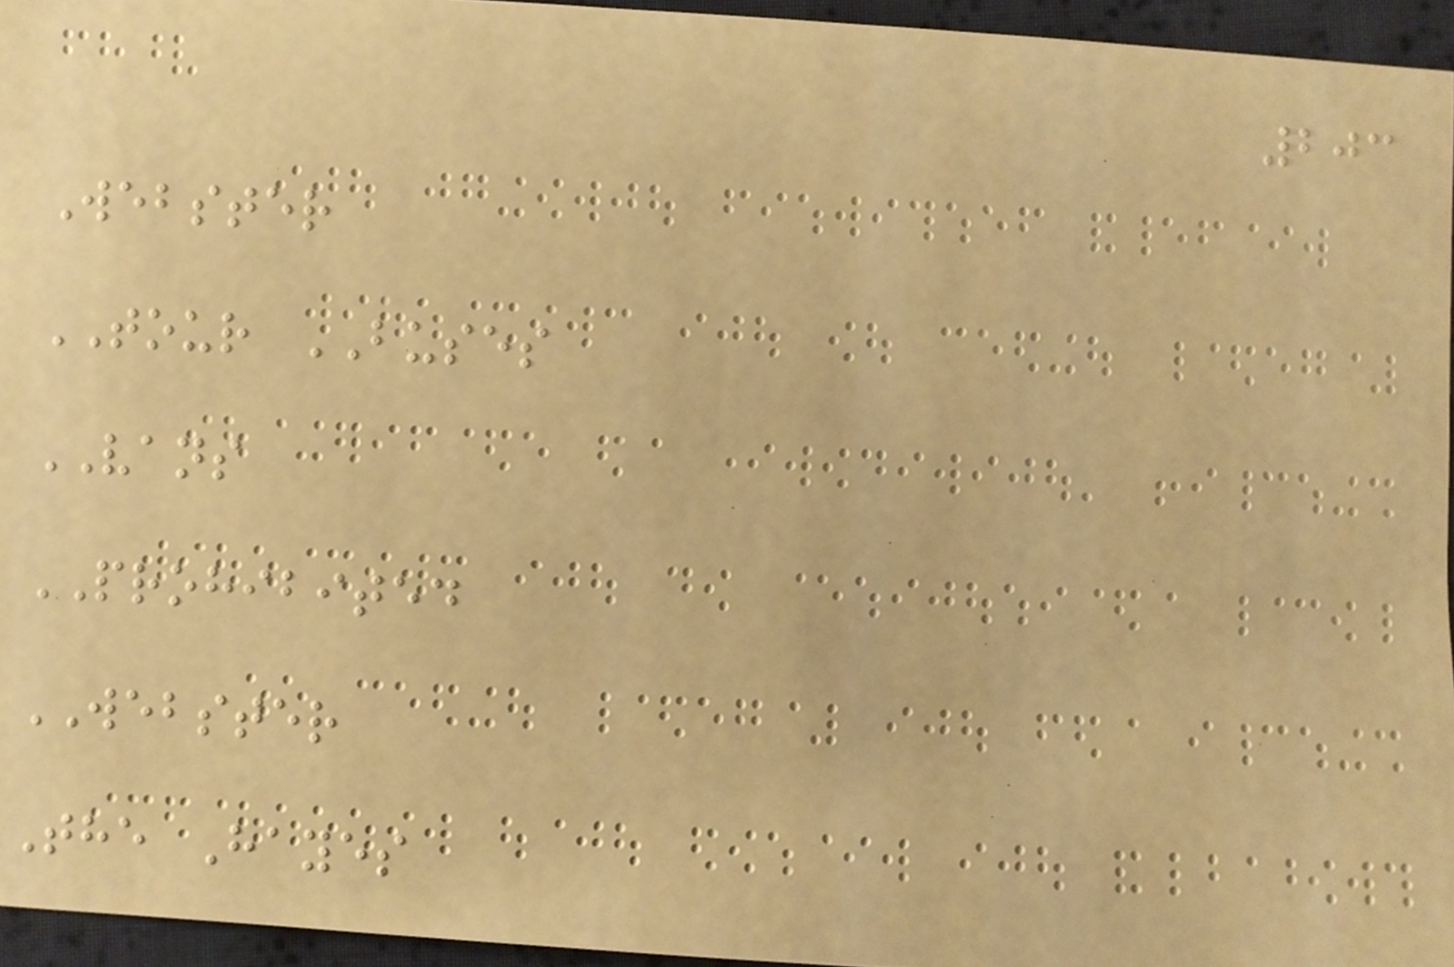203
Webster
TOUR BUSES
VANS
PROHIBITED
WEBSTER
The Hayes
